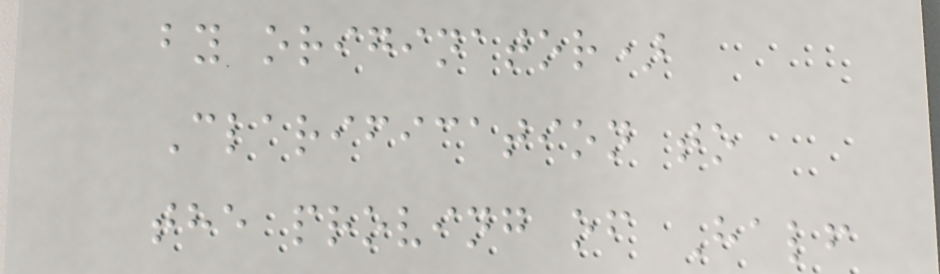by originator)
Clarification to
the proving of Half
